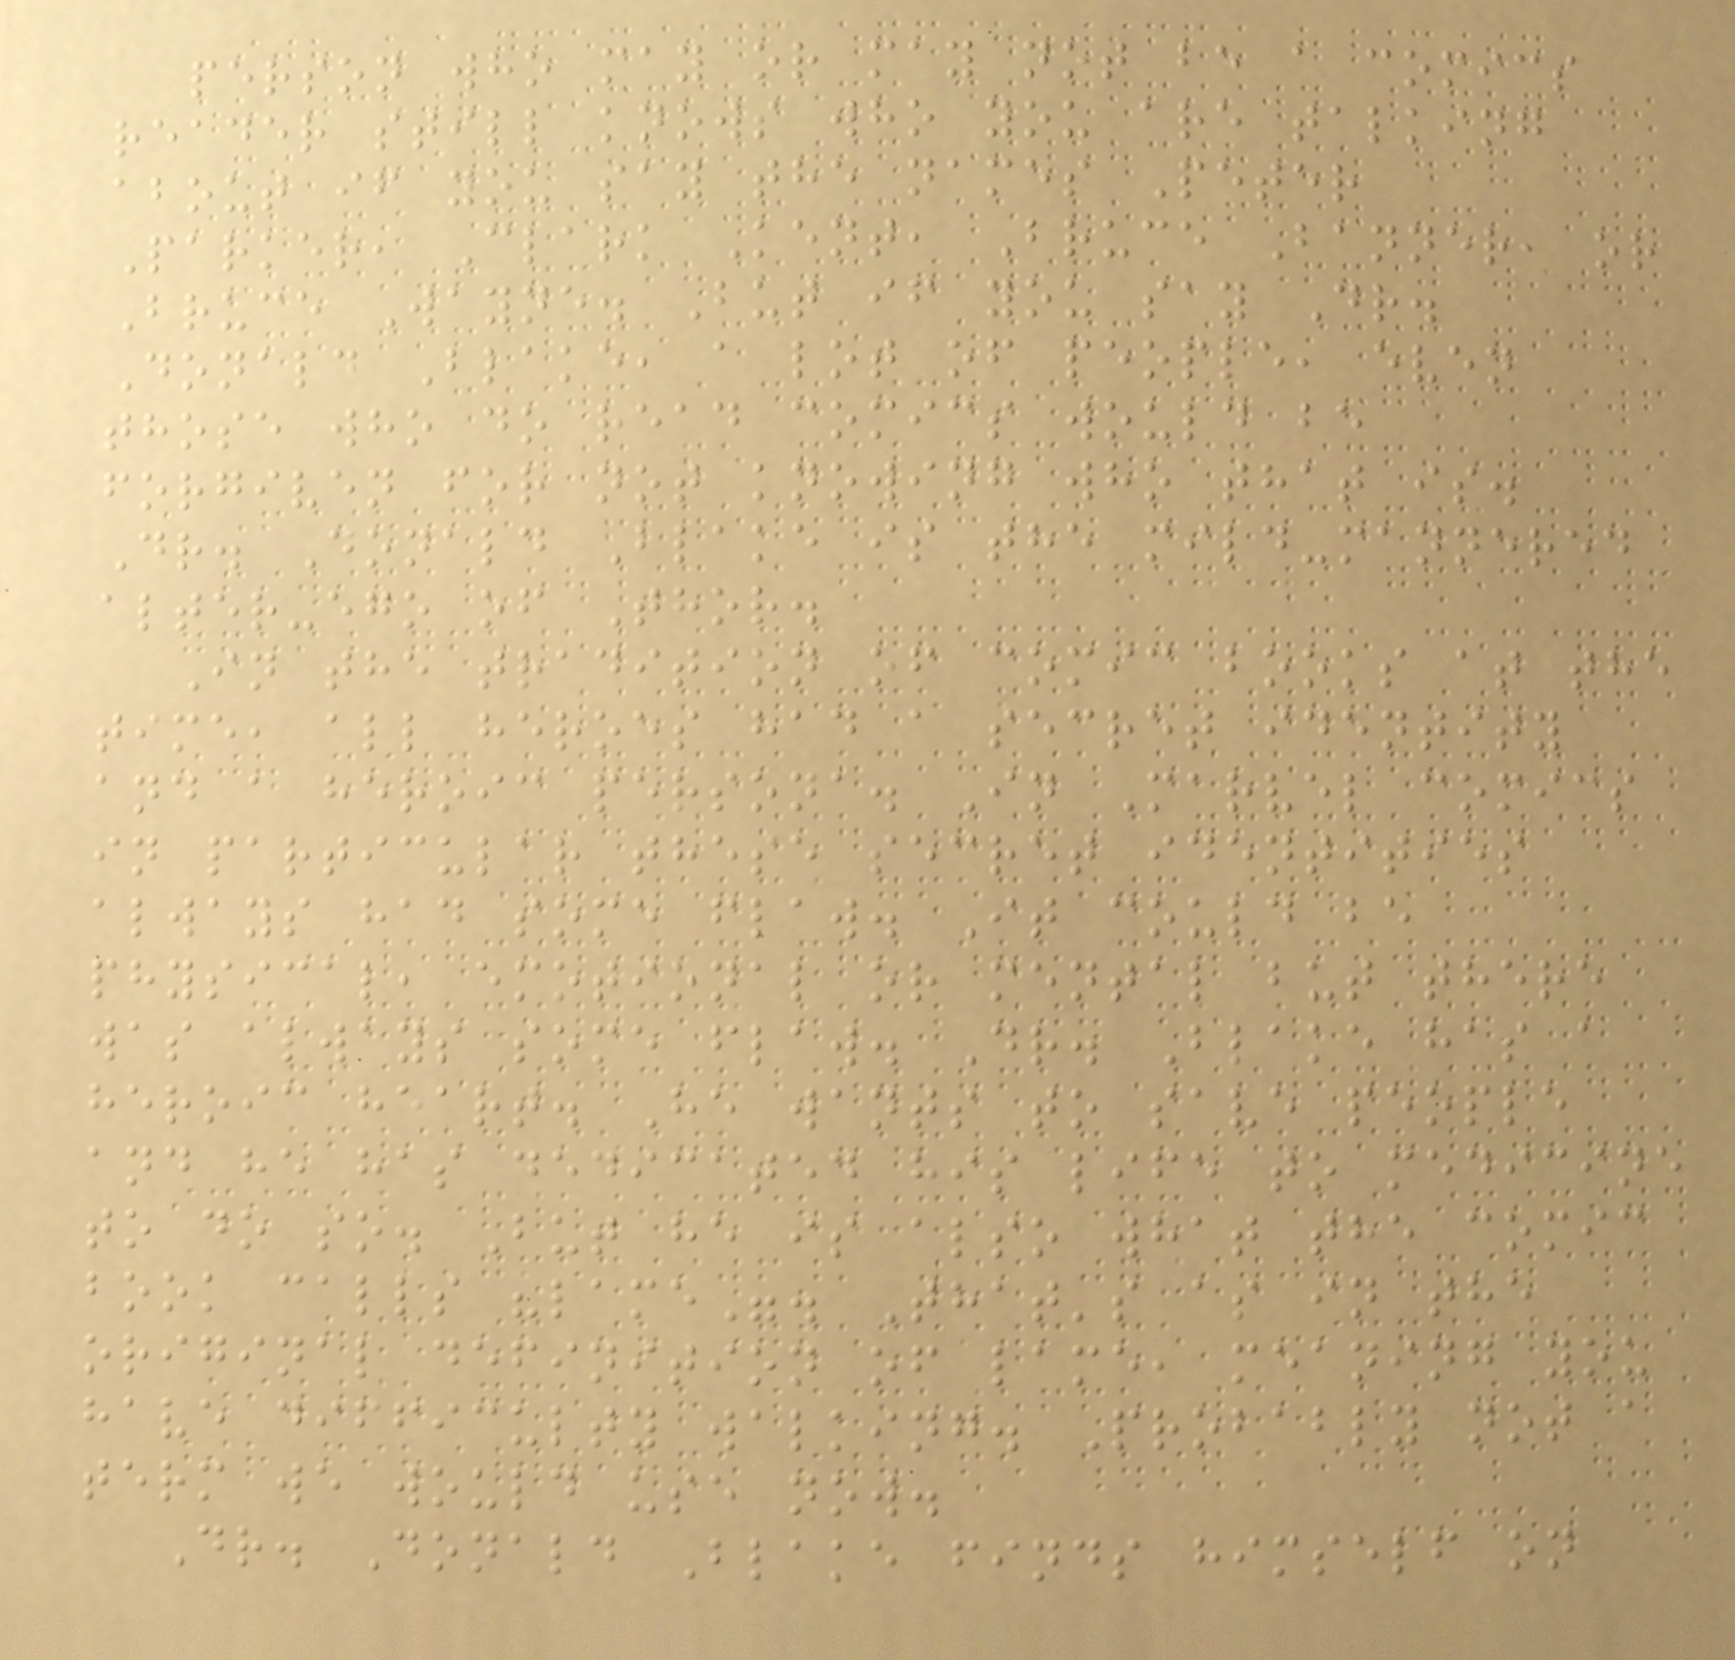person who may or may not be a comics
reader still knows who you are talking
about if you say the names Peter
Parker, Clark Kent, Bruce Banner, or
Bruce Wayne. But if you say Dr.
Donald Blake, a lot of people, even
those who do read comics would be
forgiven for not knowing who that is.
Dr. Donald Blake is the mild-mannered
alter-ego of Thor.
In the tradition of comic books at the
time, all heroes had a secret identity
and a heroic persona. In Marvel comics
in particular these secret identities
always had some flaw. It could be
physical, emotional or mental but there
was always some flaw. Dr. Blake has a
heroic heart. He wants to save people
and he has dedicated his life to medicine
to do so. But he is also what the comic
book calls "lame". That's as in the
original definition of lame, meaning you
have difficulty walking. Probably not a
term we would use now.
Dr. Donald Blake finds himself on
